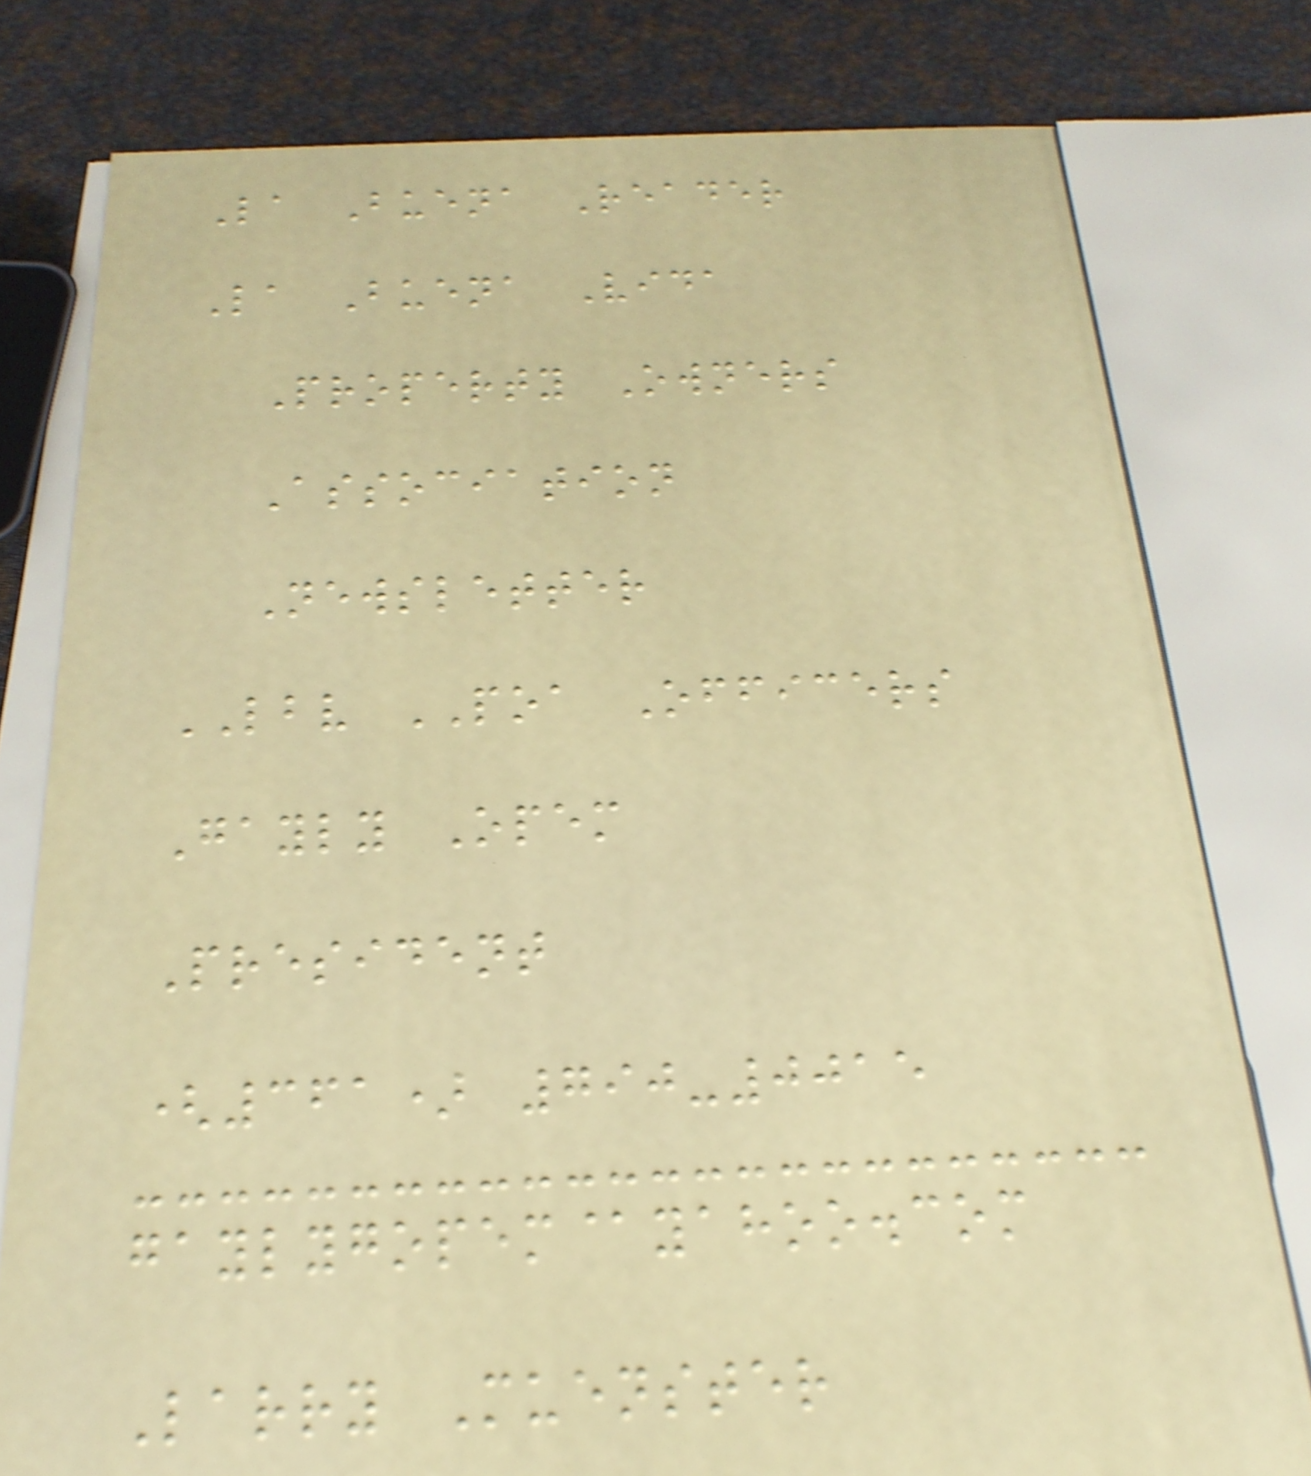La Buena Reader
La Buena Vida
Property Owners
Association
Newsletter
LBV POA Officers
Gayly Opem
President
(361) 790-0015
gaylygopem@yahoo.com
Larry Muenster
